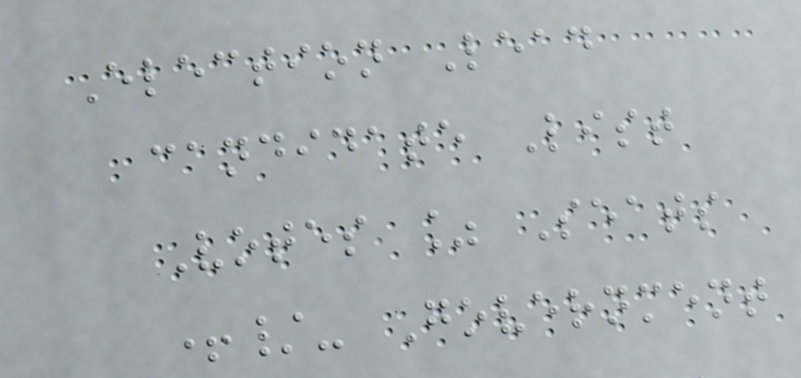Election Lead
candidate List
Votes % Seats
+/- Government
